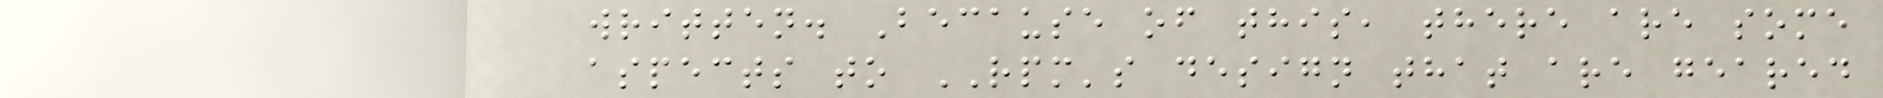written. Because of this, there are some
aspects to RPM's design that are geared
